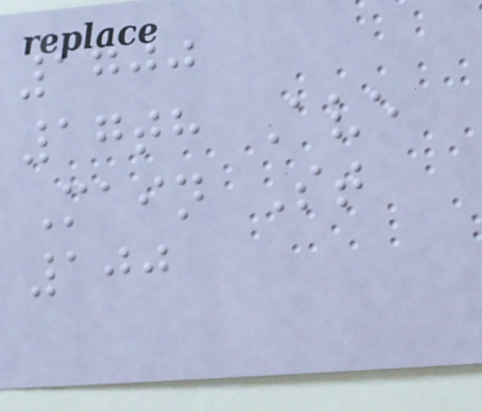1700
17th Ave
Main St
100
